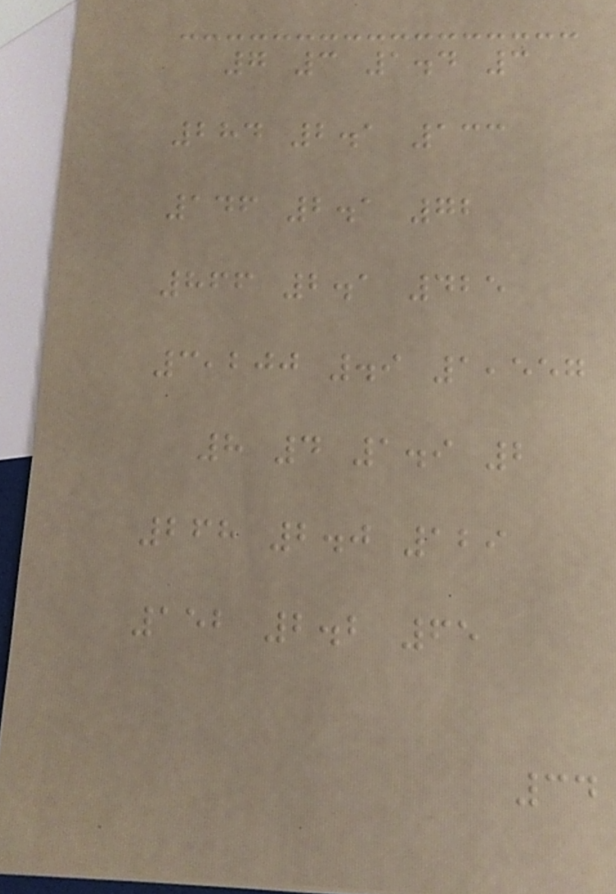7 3 1.4 3
284 2.1 133
146 2.1 72
866 2.1 425
3,200 .9 1,557
8 4 1.9 2
268 2.0 129
152 2.2 65
34
